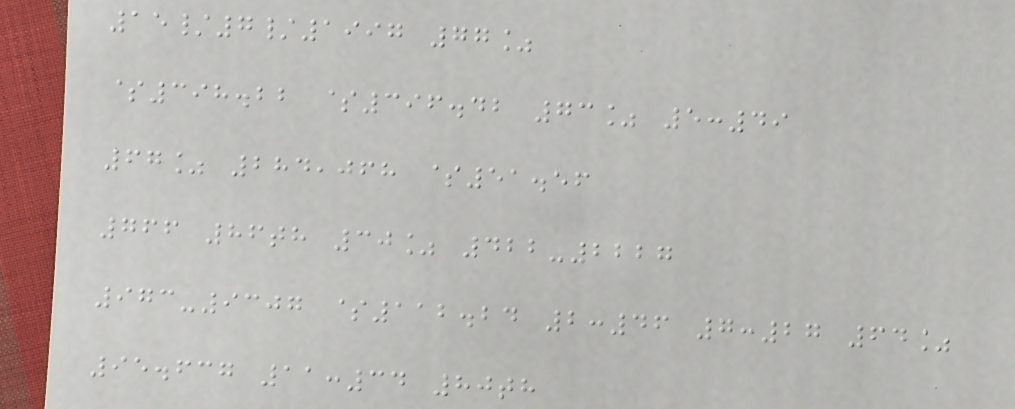15/7/1997 77%
$398.22 $396.42 73% 5:49
67% 284,068 $51.56
766 86th 30% 422-2227
973-9307 $112.24 2:46 7:27 64%
95.637 11:34 80th
